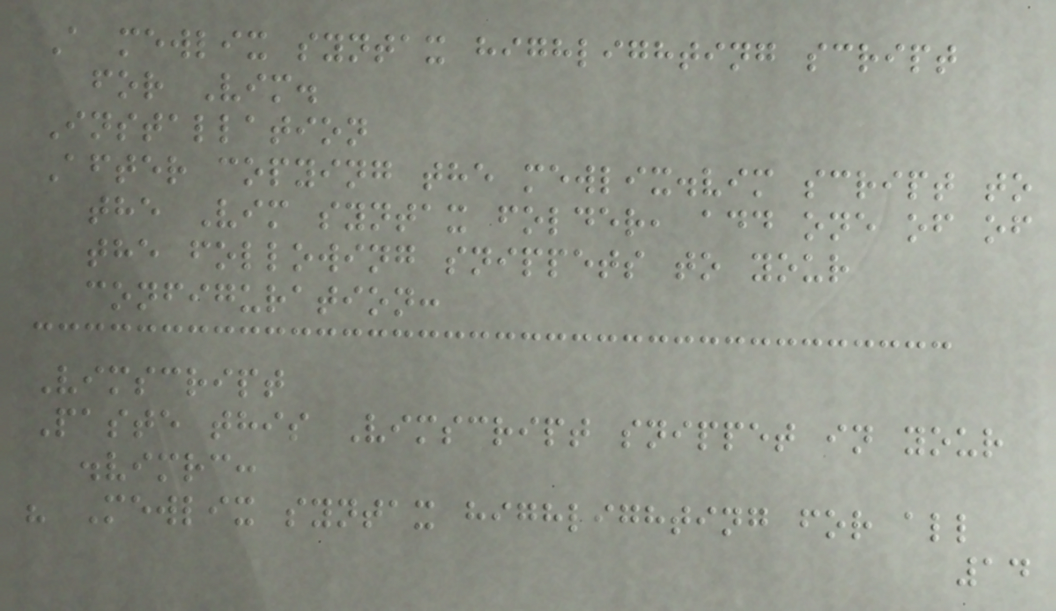A mewlix syntax highlighting script
for Vim.
Installation
After copying the mewlix.vim script to
the Vim syntax folder, add one of of
the following snippets to your
configuration:
Vimscript
Paste this Vimscript snippet in your
.vimrc:
" Mewlix syntax highlighting for all
14
